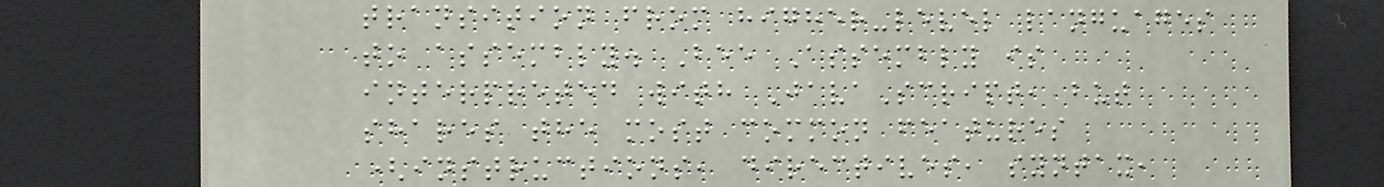transition from higher-level languages
to assembly. Bee Assembly is
interpreted with JavaScript, but
shares the most common features
(instructions, directives, syntax,
